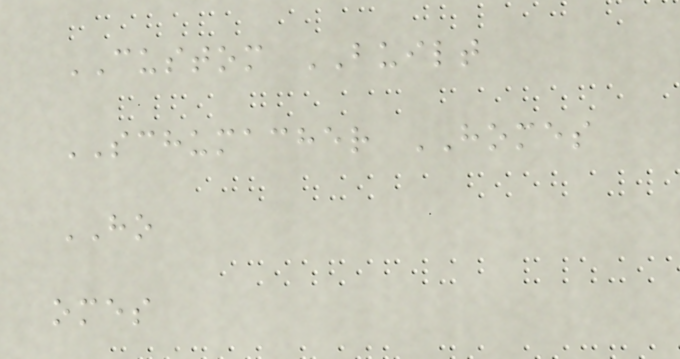CUSTOM BUILT
SCHUMACHER HOMES
HO
omes
